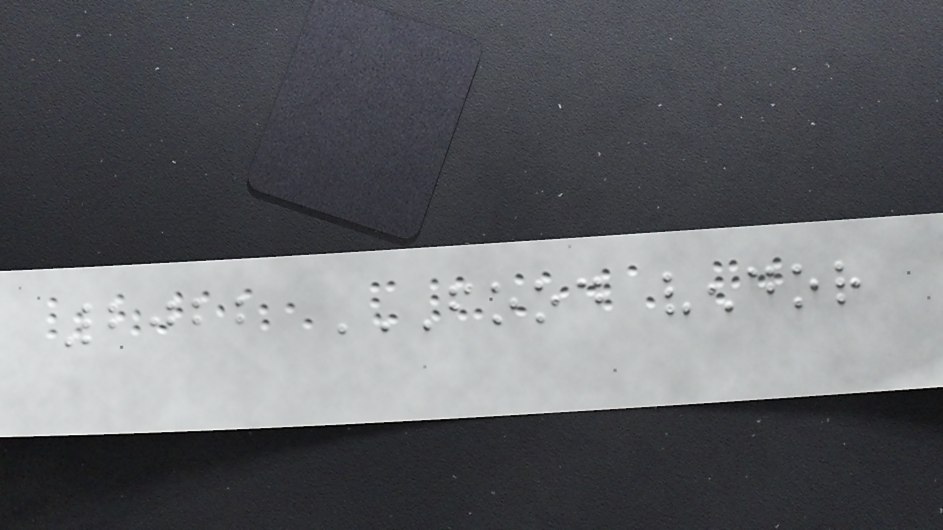2022 FOOD VENDOR
